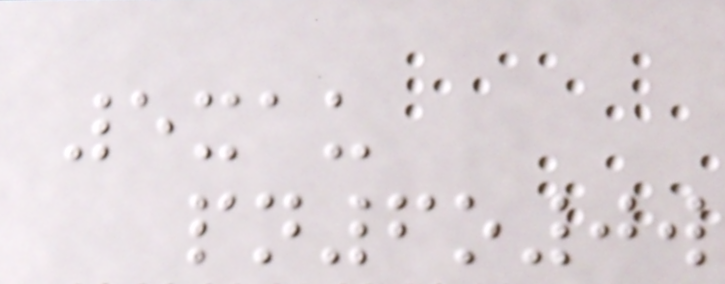5xau
pn6o0w
